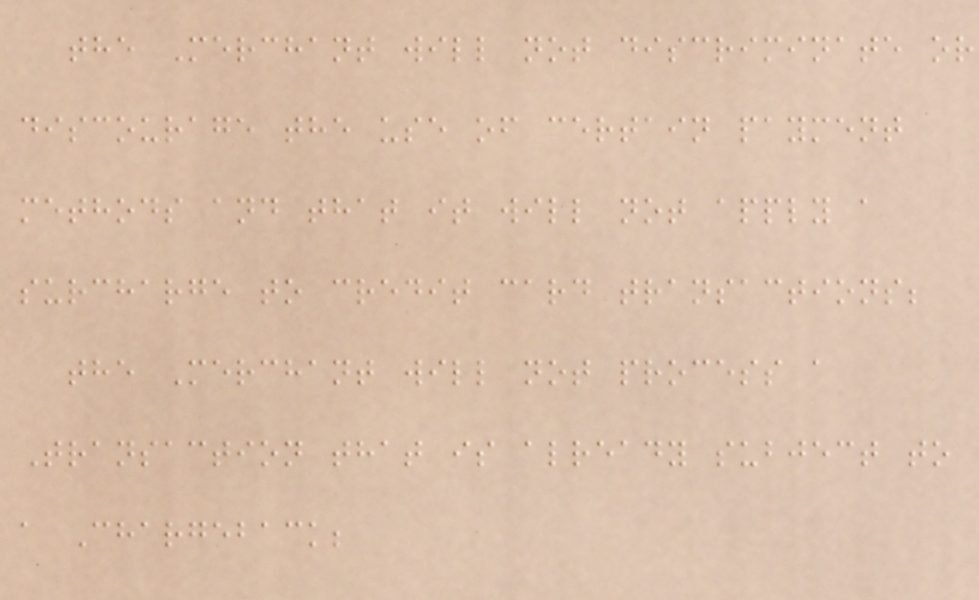the Merchant will not discriminate or
discourage the use of certain payment
methods and that it will not apply a
surcharge to credit card transactions;
the Merchant will not process a
Transaction that is already subject to
a Chargeback;
